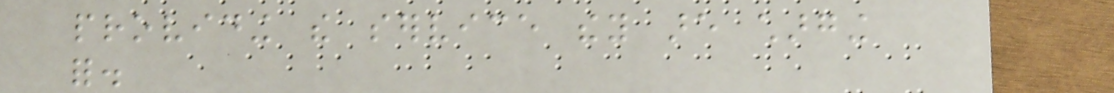providing the service they are charging
for.
